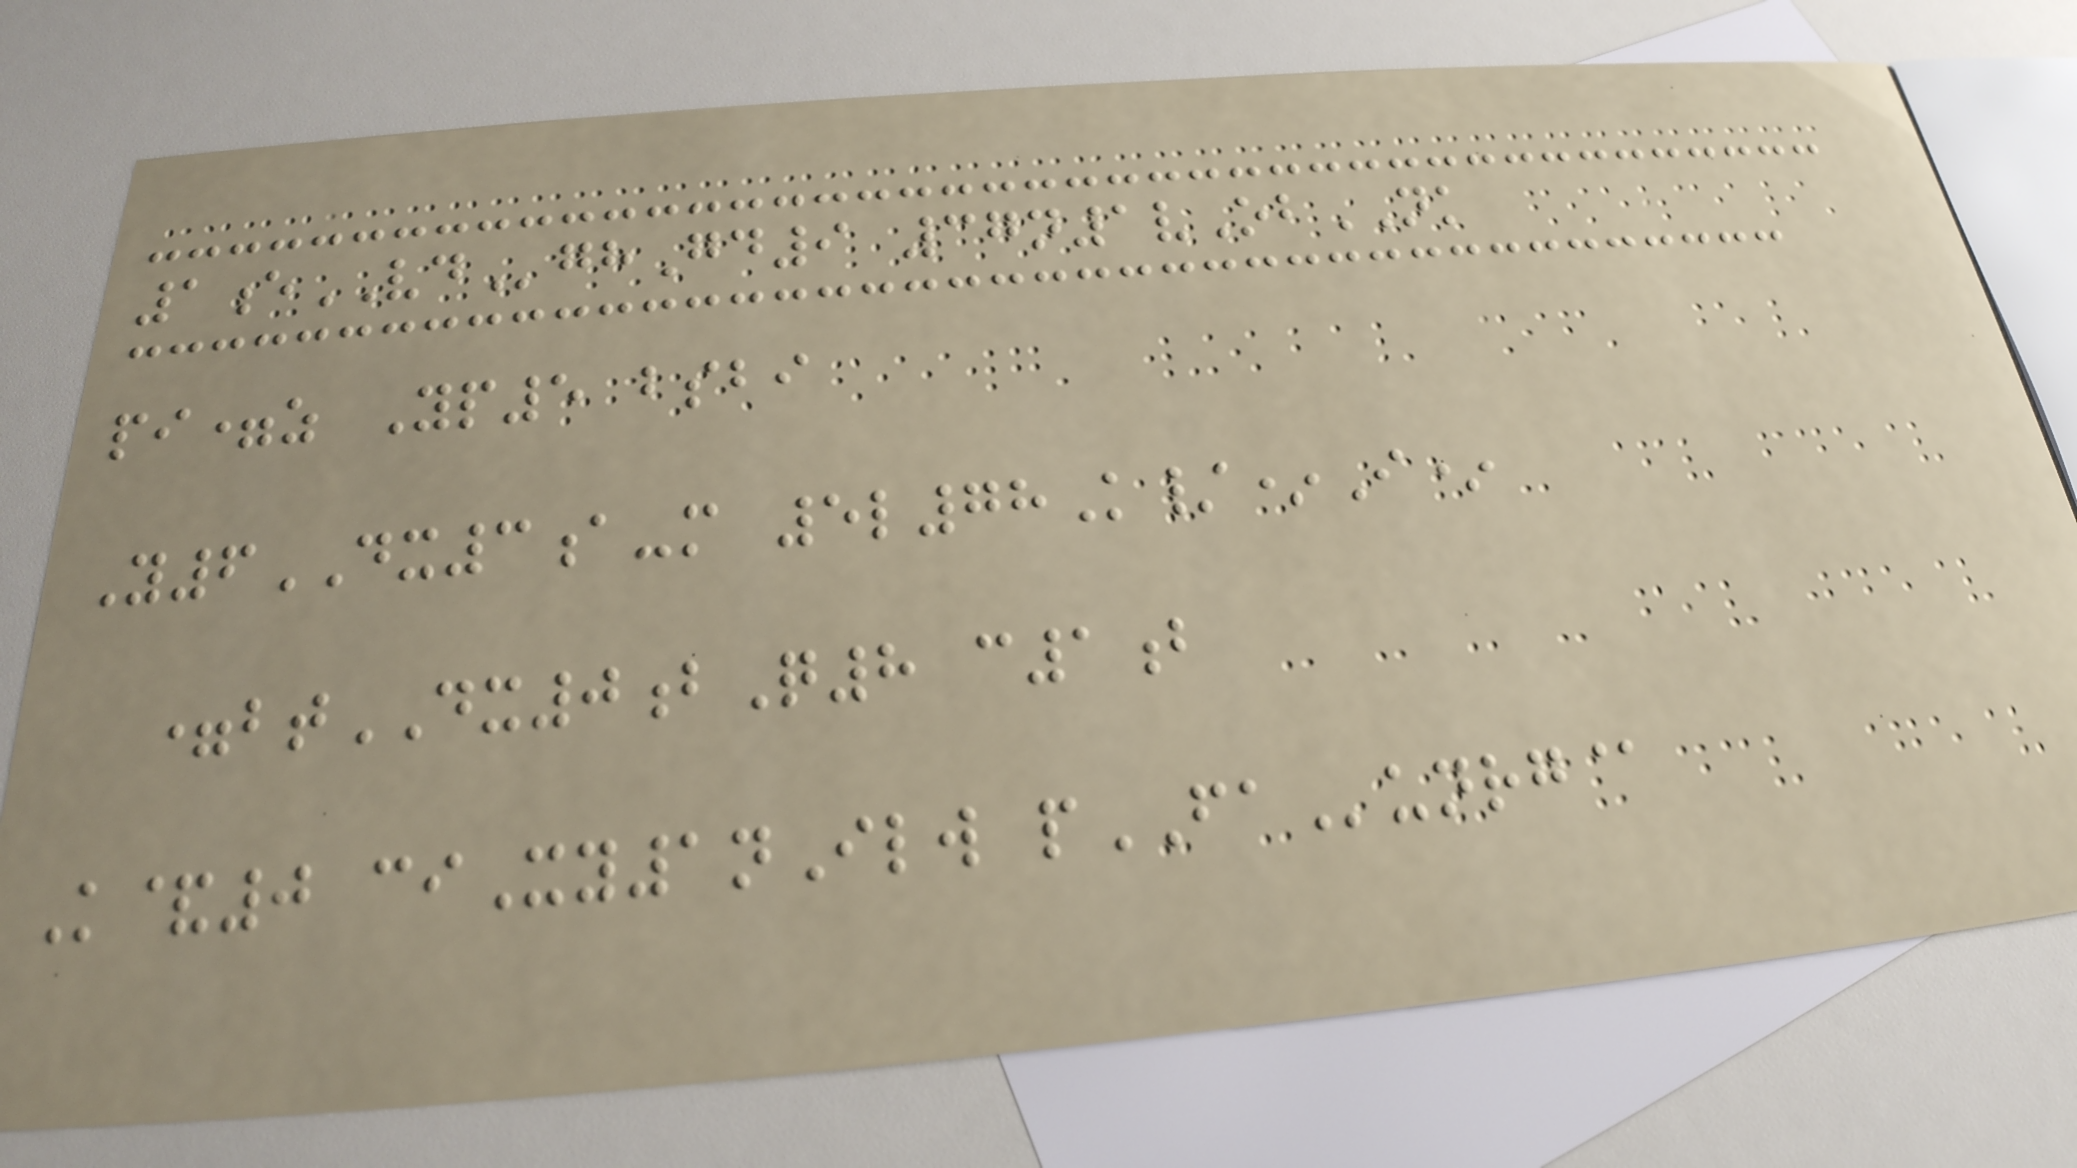1eVDghGd9 37n1vObNK
pi=z Yp5 bsbi
Y6DX3a-m 5l78K/*I*
=btDX0bQ8 c1b
K&0 ciXy1nIlw pFAunrg@
